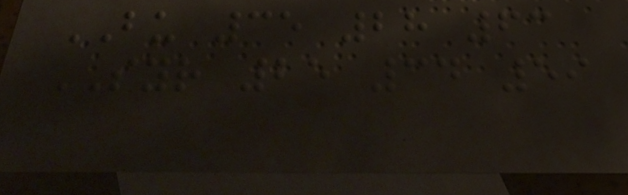BU 35 28 63
SYR 25 34 59
